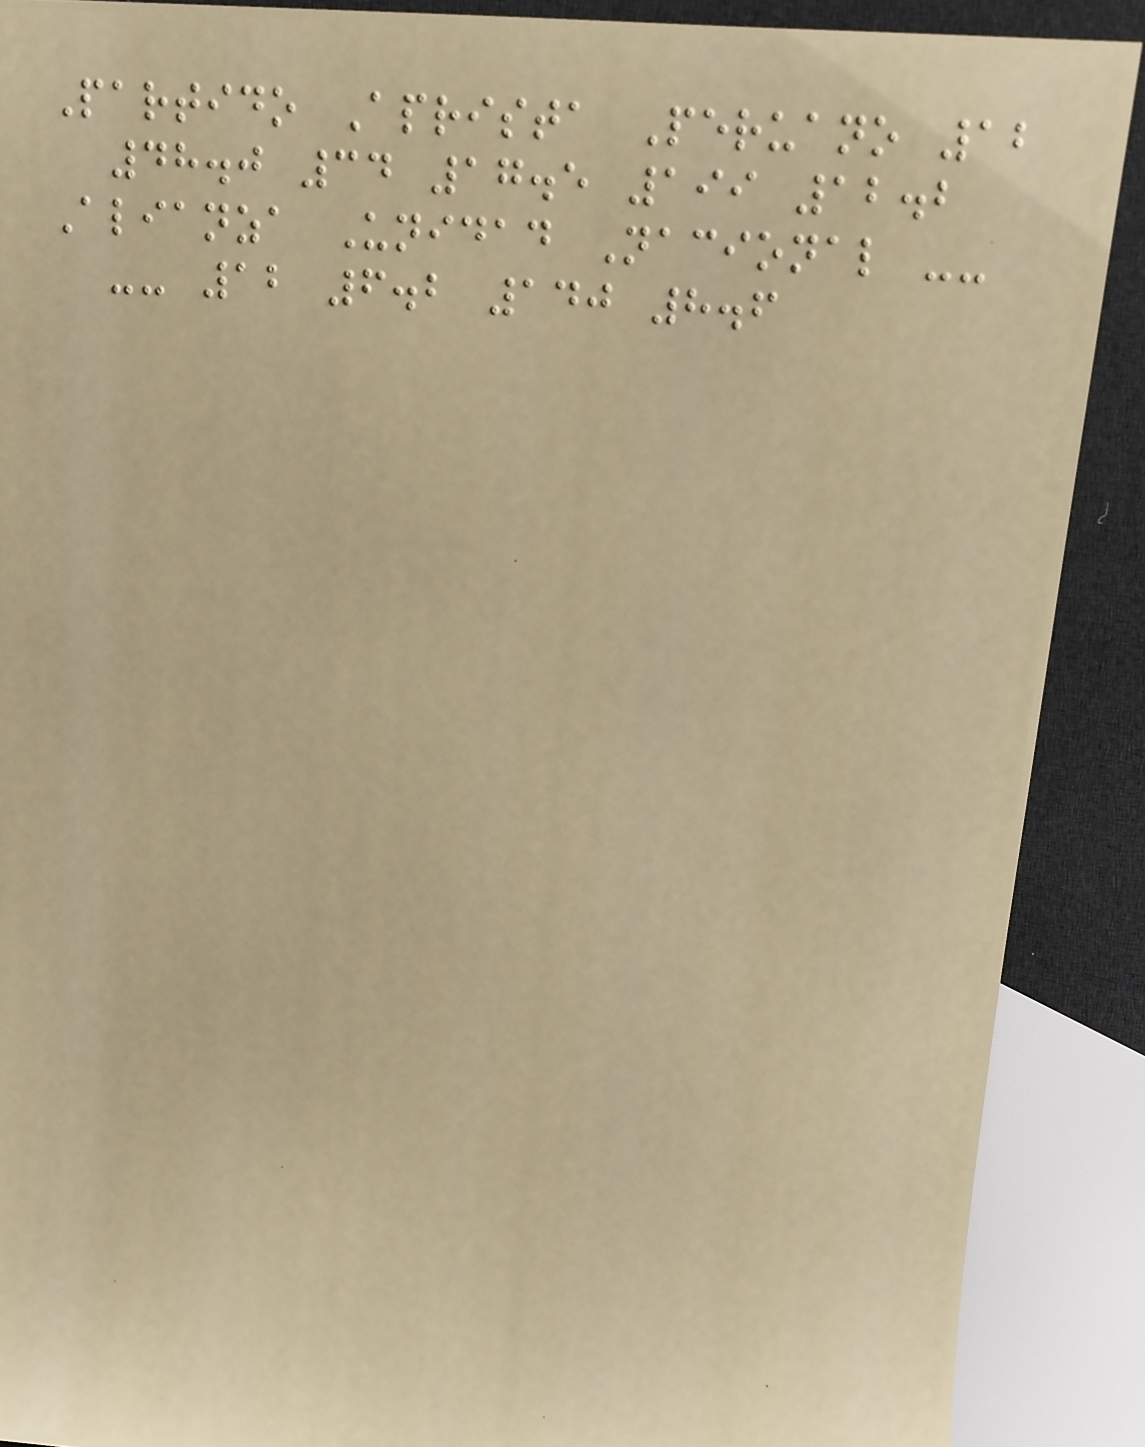Partido Aprista Peruano 12
48.0 34 17.5 199 12.2
Alianza Unidad Nacional --
-- 12 6.2 140 8.6
